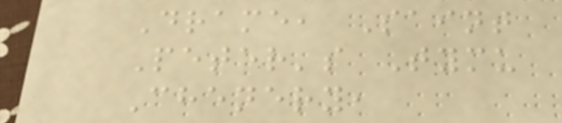Drame, Saint
Peter's Tymu
Chenery,
